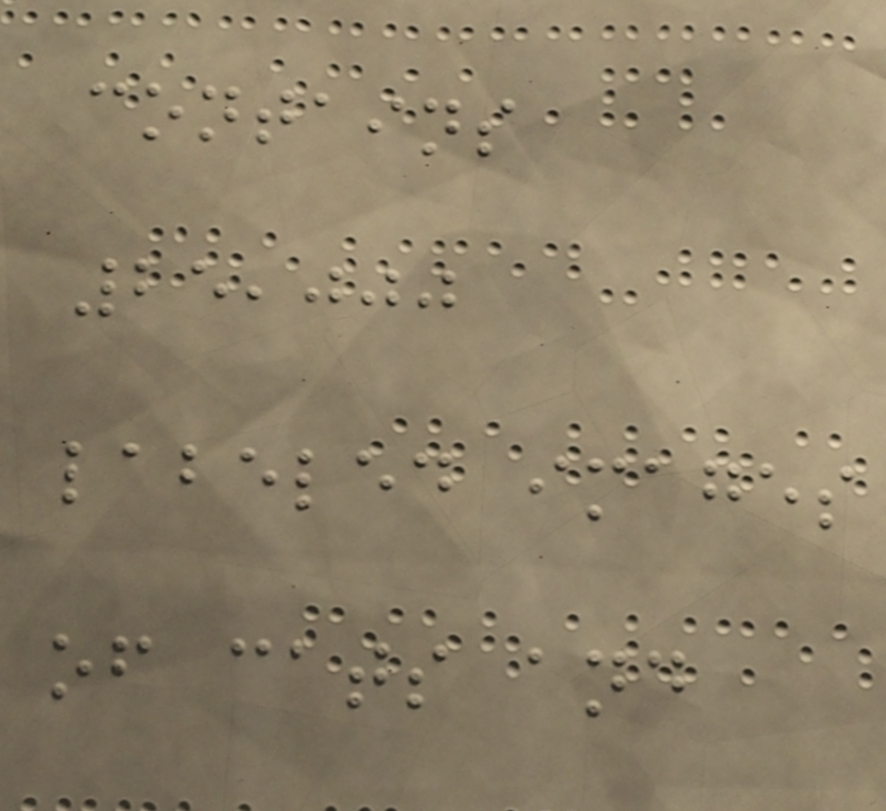contains
25,000
labeled images
of cats and
